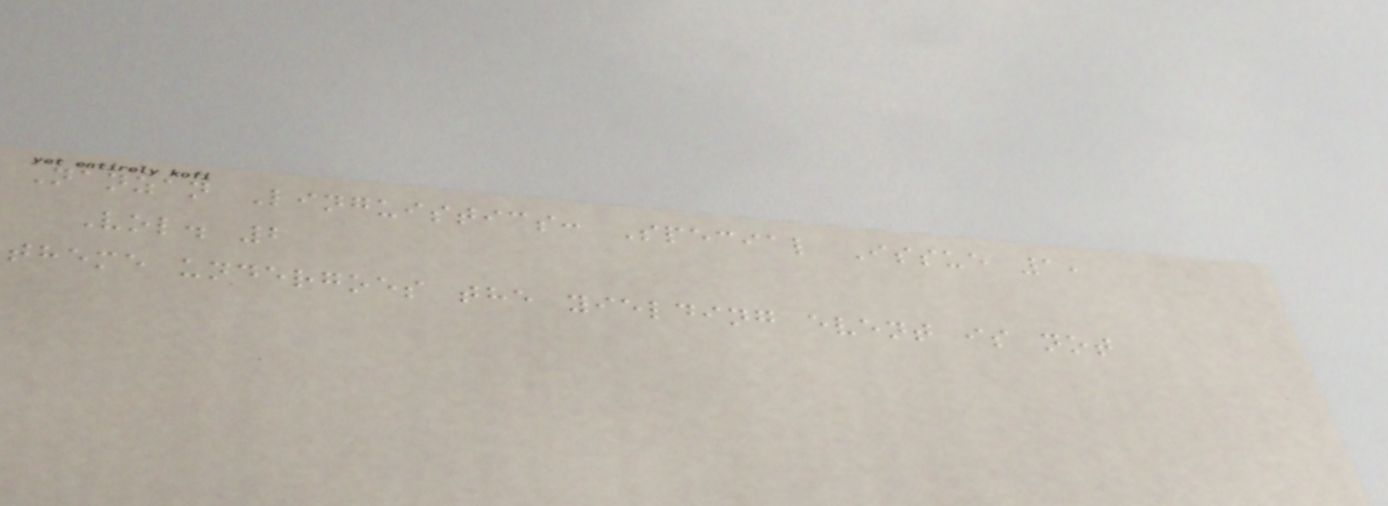Nanzan Linguistics: Special Issue 1,
Vol. 2
theme undergoes the yielding event is not
